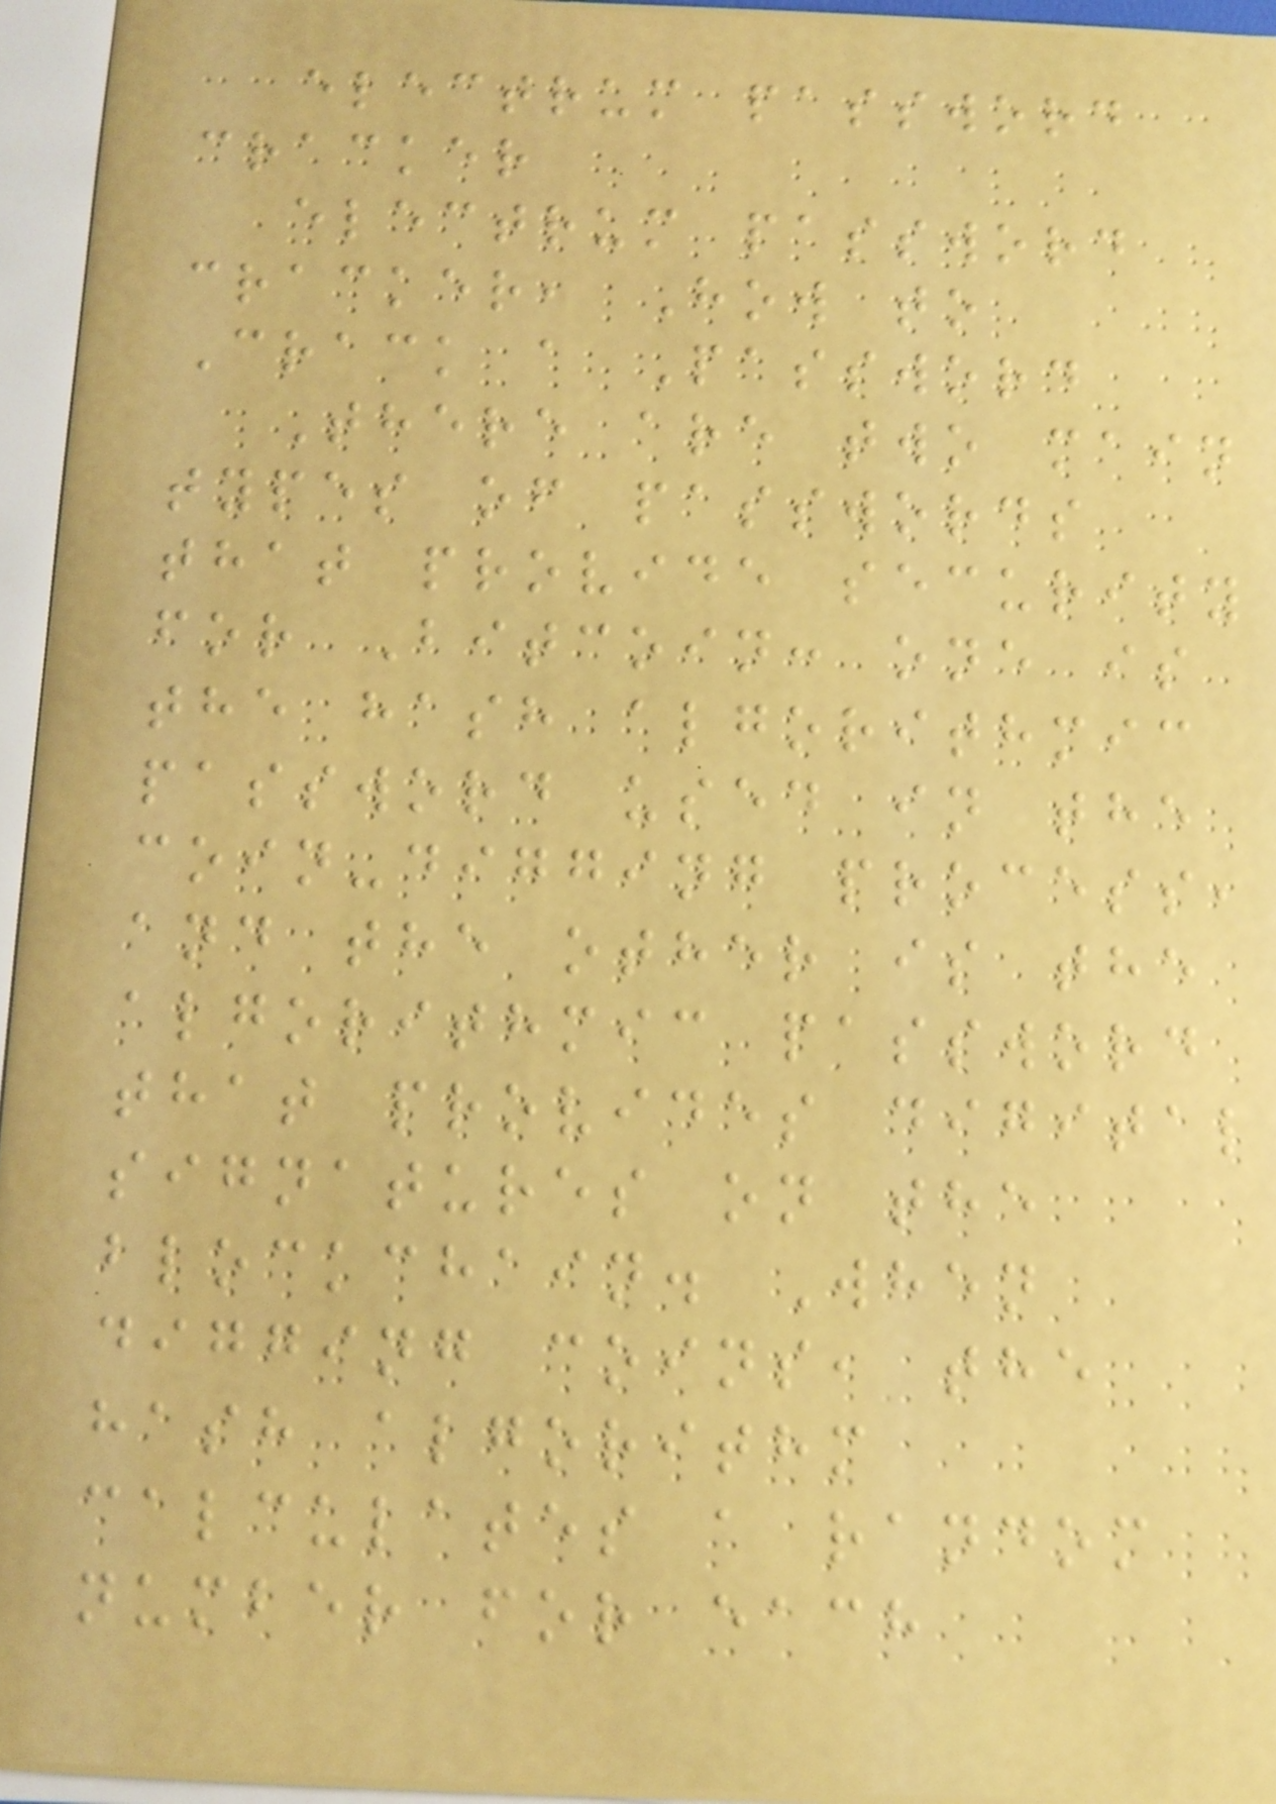electrum password
cracker
electrum password
cracker, How to
Crack a Password
There are two main
types of passwords
that provide security
for Bitcoin: one is
the hash algorithmic
password used in the
coin-digging process,
and the other is the
algorithmic password
that provides digital
signatures on the
blockchain. When
digging coins, the
hash algorithm
calculates a random
number for each
